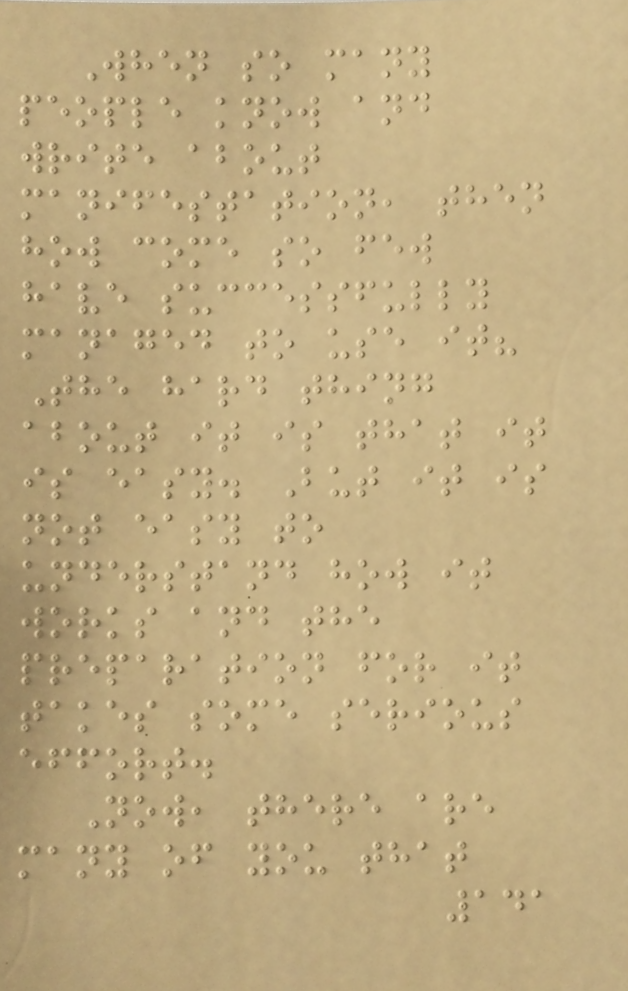When so many
people know and
write about
manifestation, then
how come so few
have successfully
managed to use it?
The hard thing
about it is that it
is easy. But it is
not easy to
understand how it
works and the
preparation for it
takes some serious
effort.
Now, there are
many of you that
141
